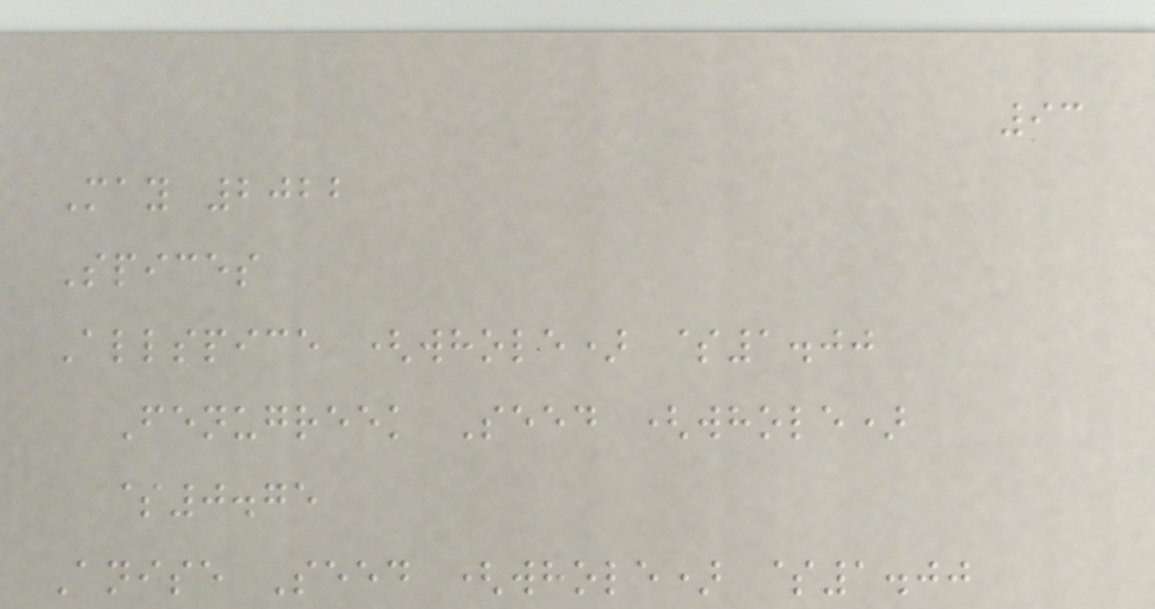93
May 2022
Spices
Allspice (whole) $1.00
Fenugreek Seed (whole)
$0.75
Anise Seed (whole) $1.00
